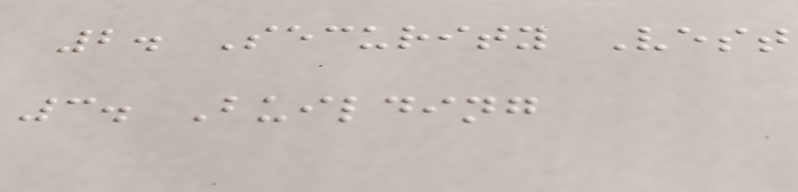2. Security Vest
3. Building
